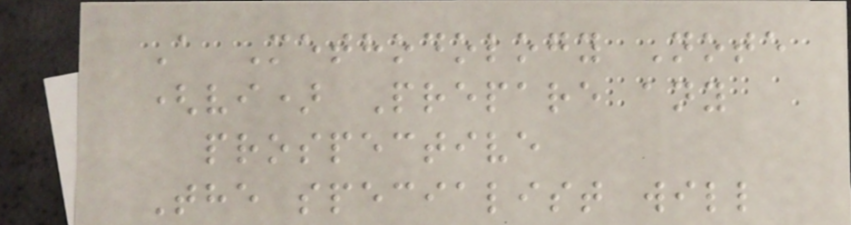A Methodology Note
(vi) Prepare any
prospective
The specialist will
